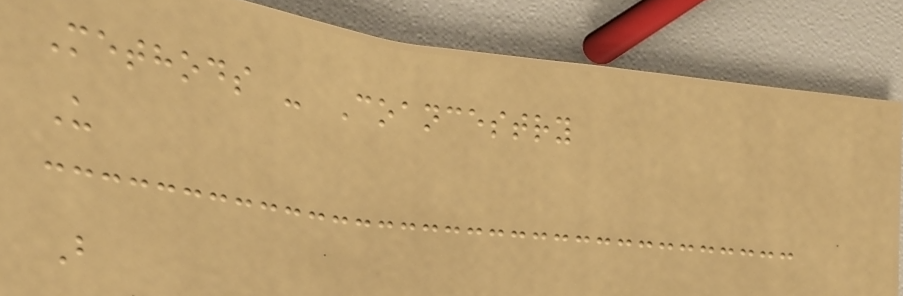Methods - Coancestry
U
B
